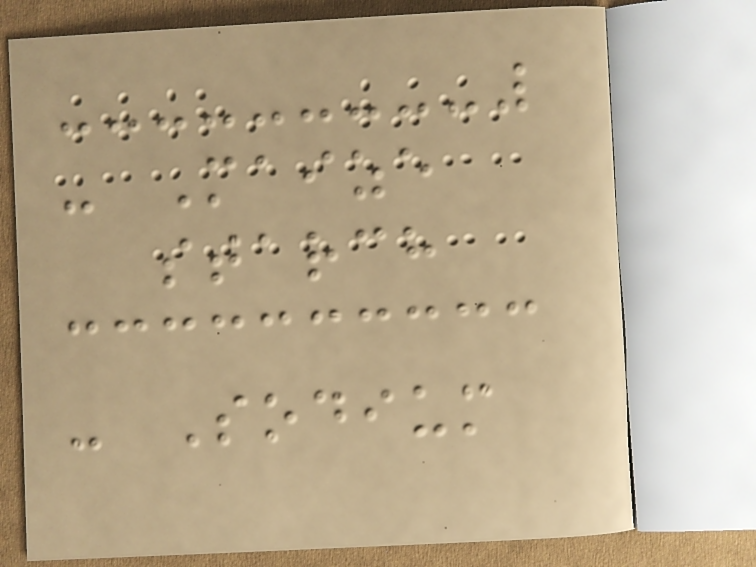- Maize
starch
- Sodium
